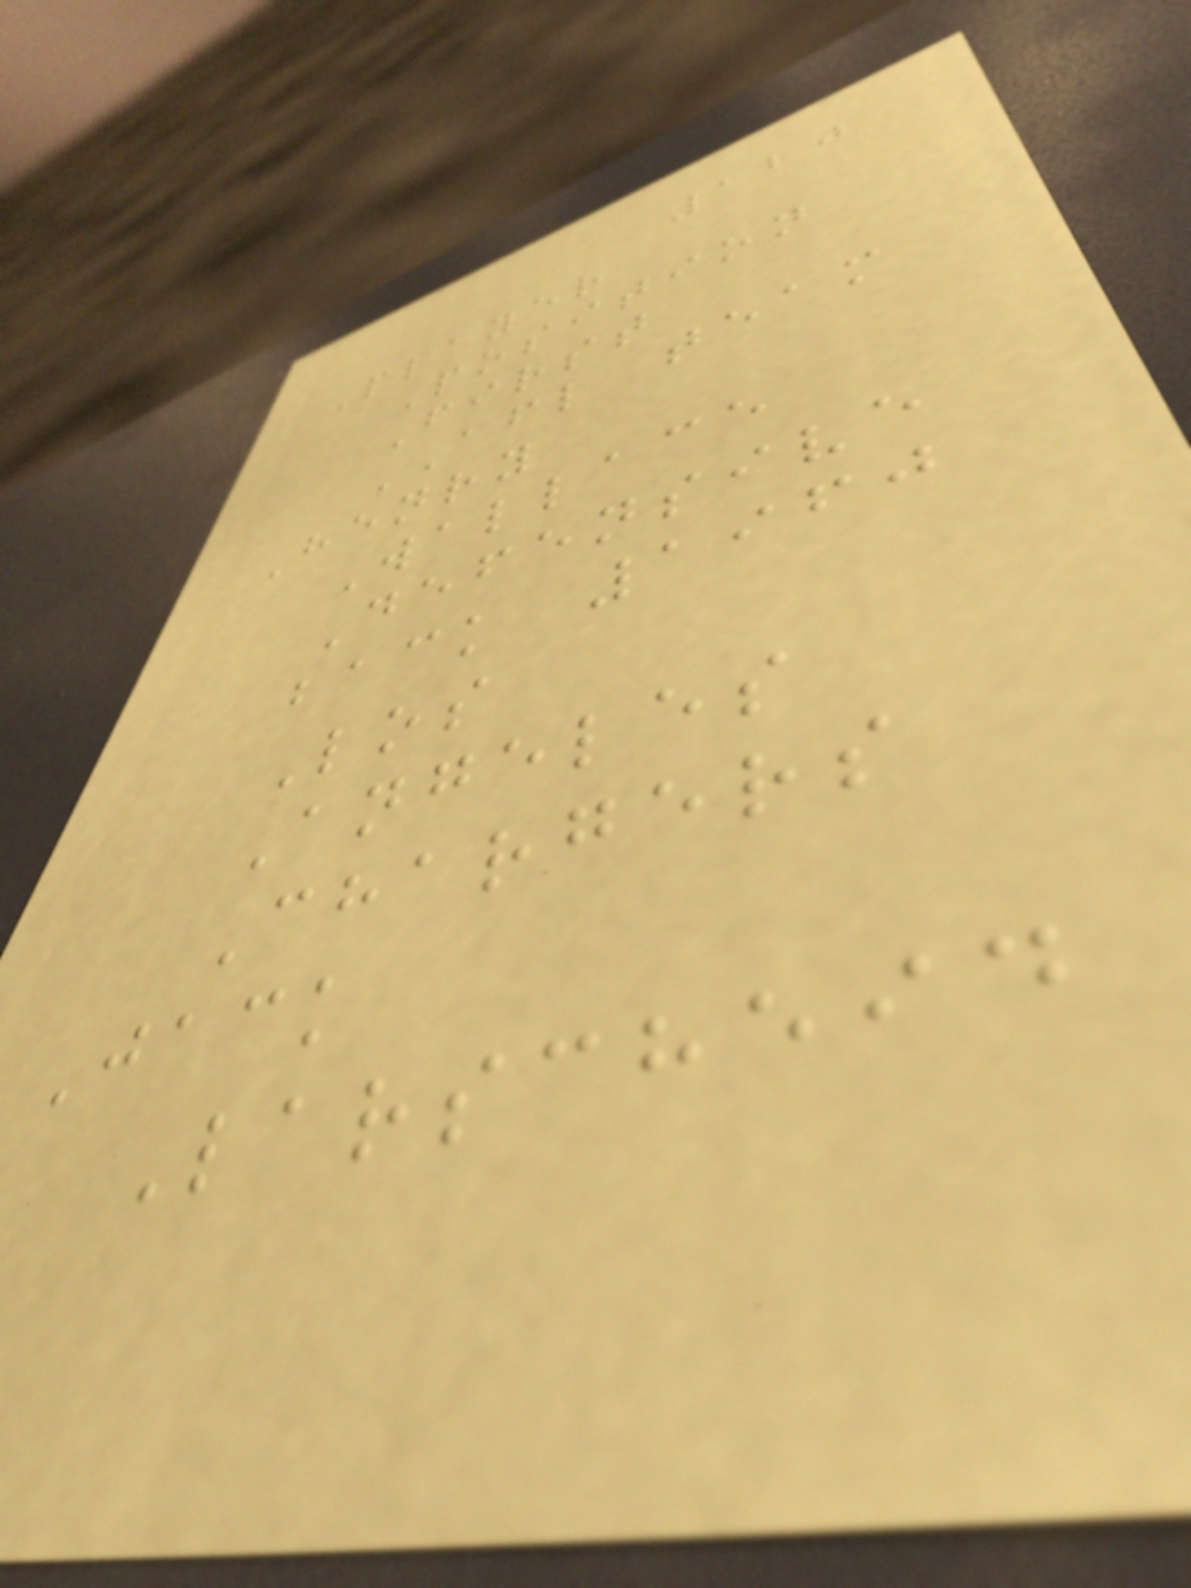120
Player
Position
First
AFL team
Henry
Wallace
Defensive
back 1960
Los
Angeles
Chargers
Jack
Larscheid
